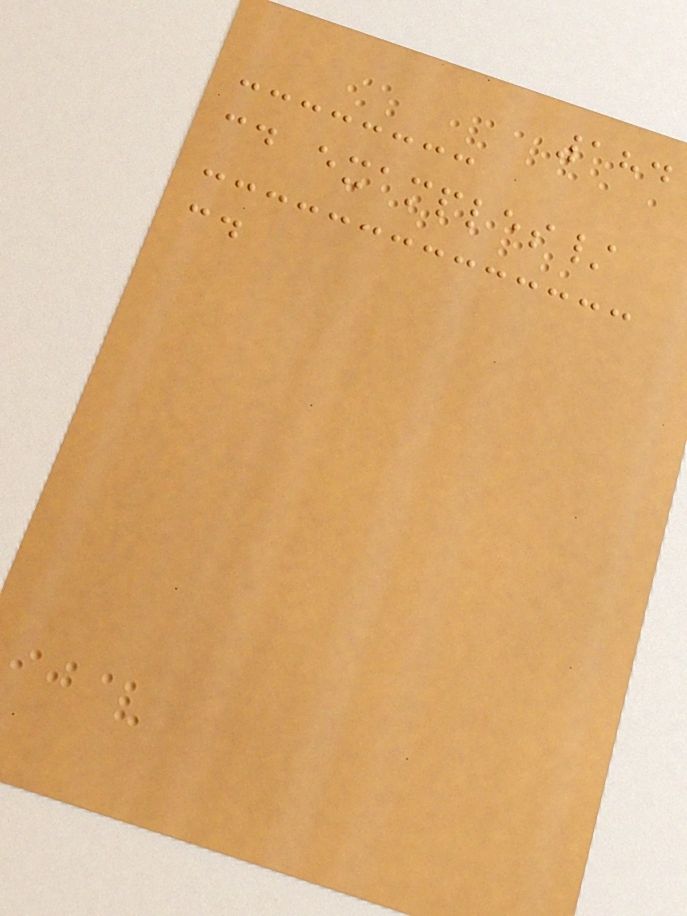184
cd examples/
cd
